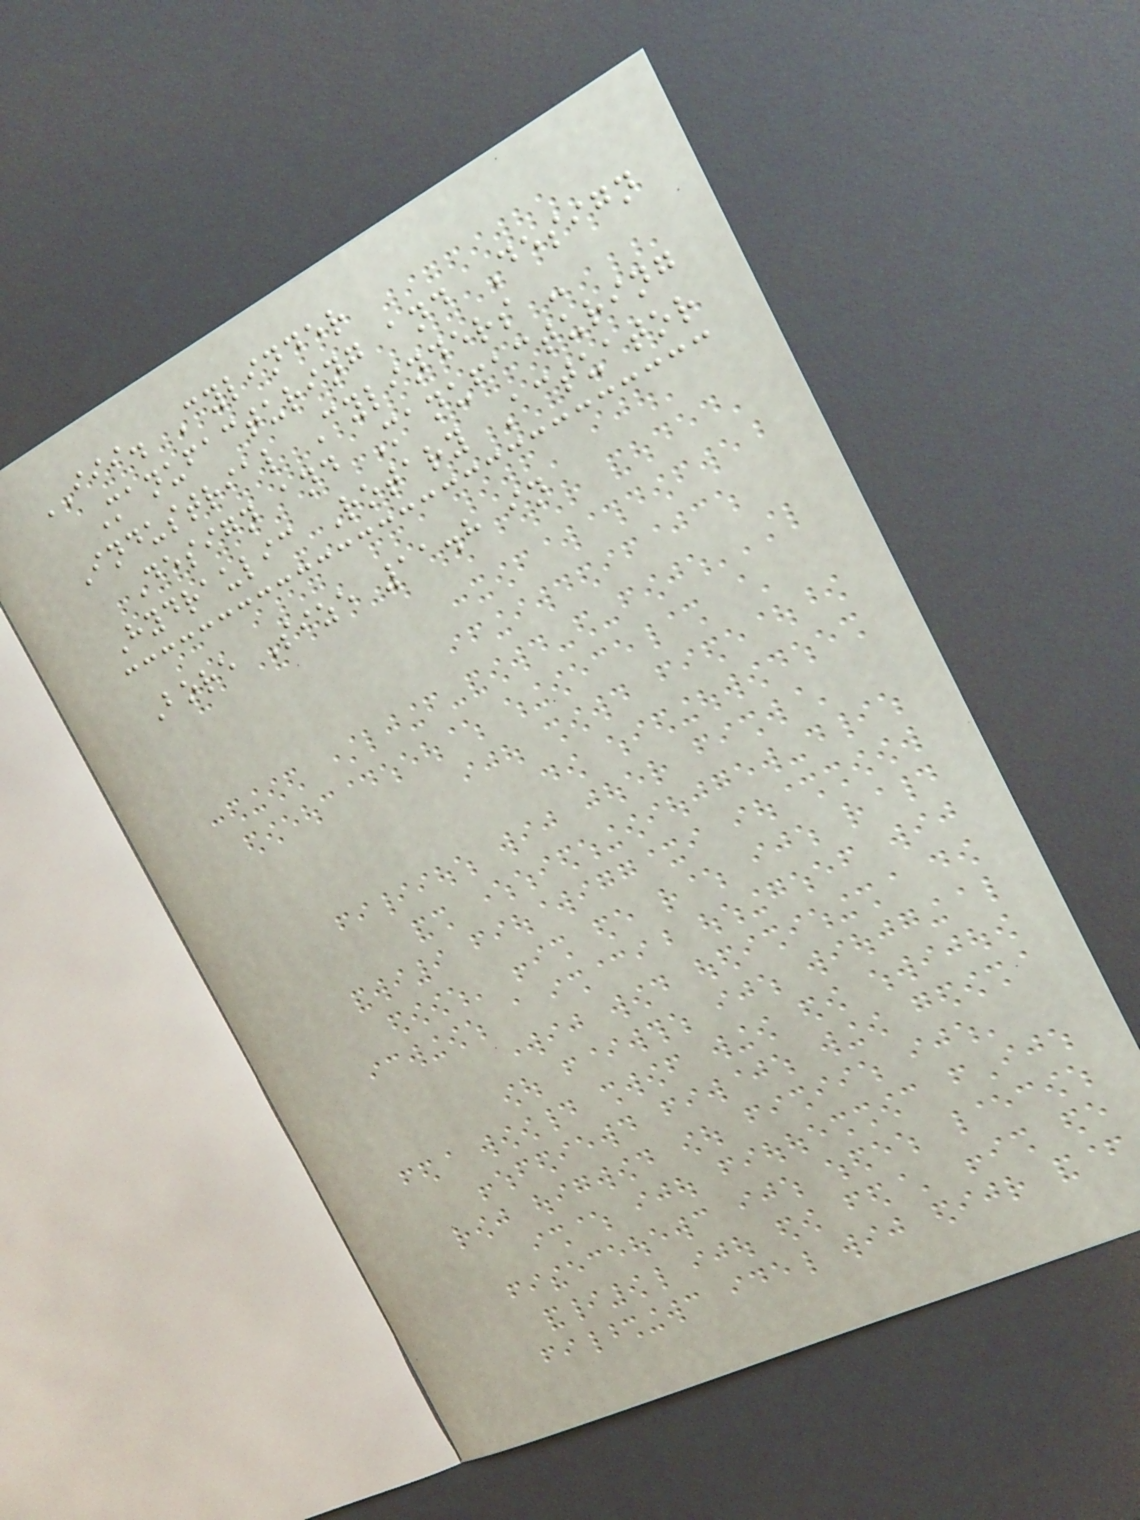III. Cylinder
Manufacturing and Design
Industrial Cylinders -
Design and Manufacturing
Hydraulic Rotary Actuator
Bore Size 11.8 in
